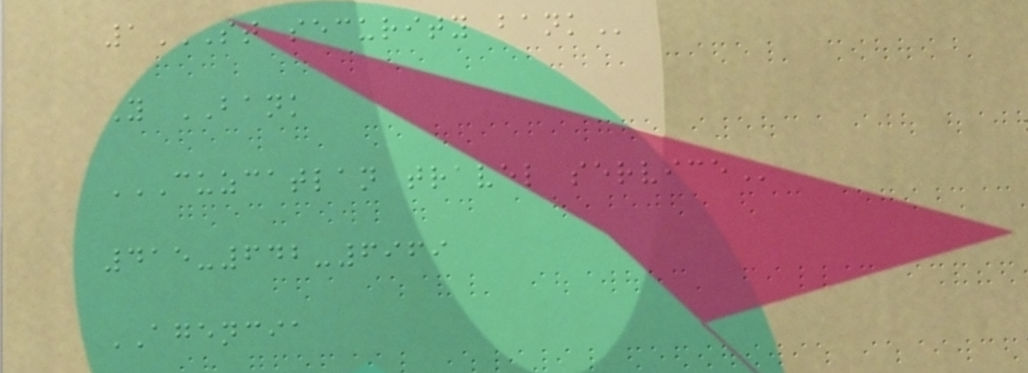1ST SECURITY BANK
Y BANK
CUZCATLAN TRAVEL SERVICE
415-642-6969
AGENCIA
